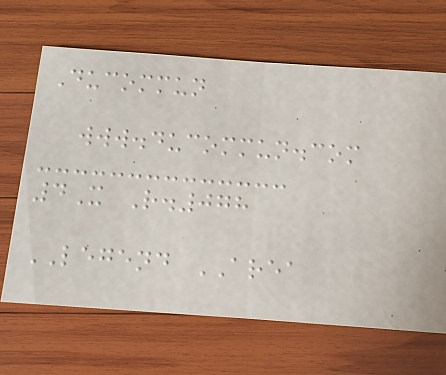Ducommun
www.ducommun.com
4X R.078
LEGEND AREA
